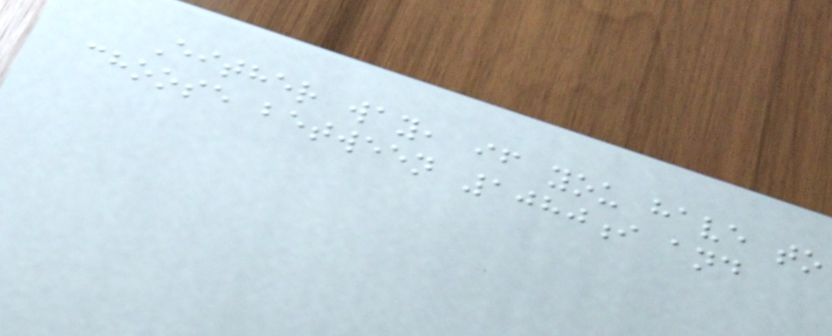Either way, if you have to
choose between 1080i and
